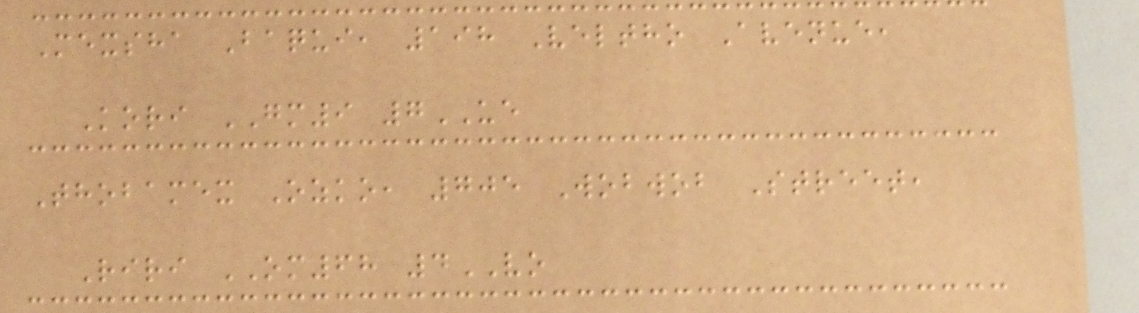Mexsha Baqui, 198 Veltho Avenue,
Kori GM9 7UE
Thobamex Ozko, 705 Wobwob Street,
Riri OM68 4VO
